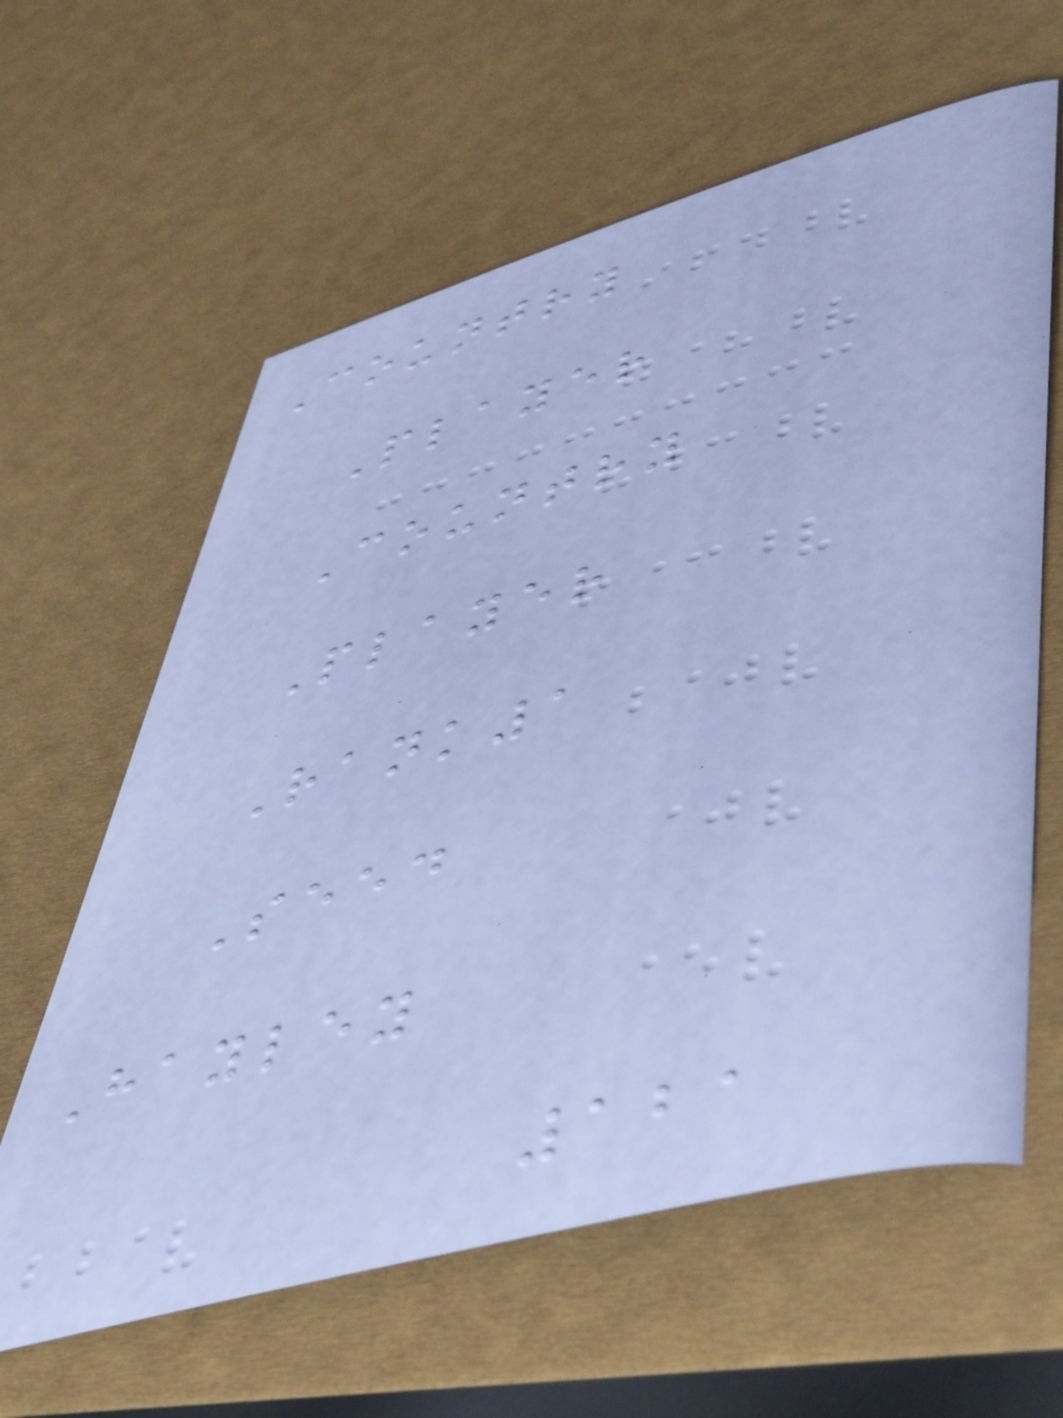Country
Player
Country
Player
Rank1
Seed
Hayley
121
